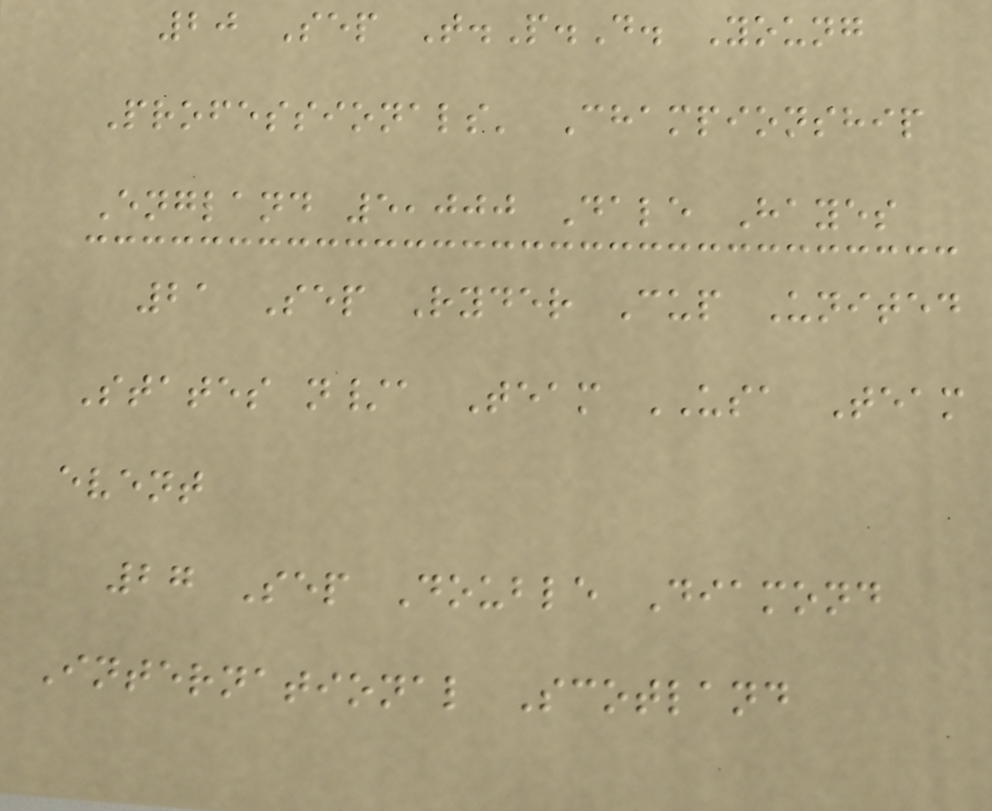20 Sep T.P.D. Young
Professionals' Championship
England 5,000 Dale Hayes
21 Sep Ryder Cup United
States n/a Team USA Team
event
27 Sep Double Diamond
International Scotland
